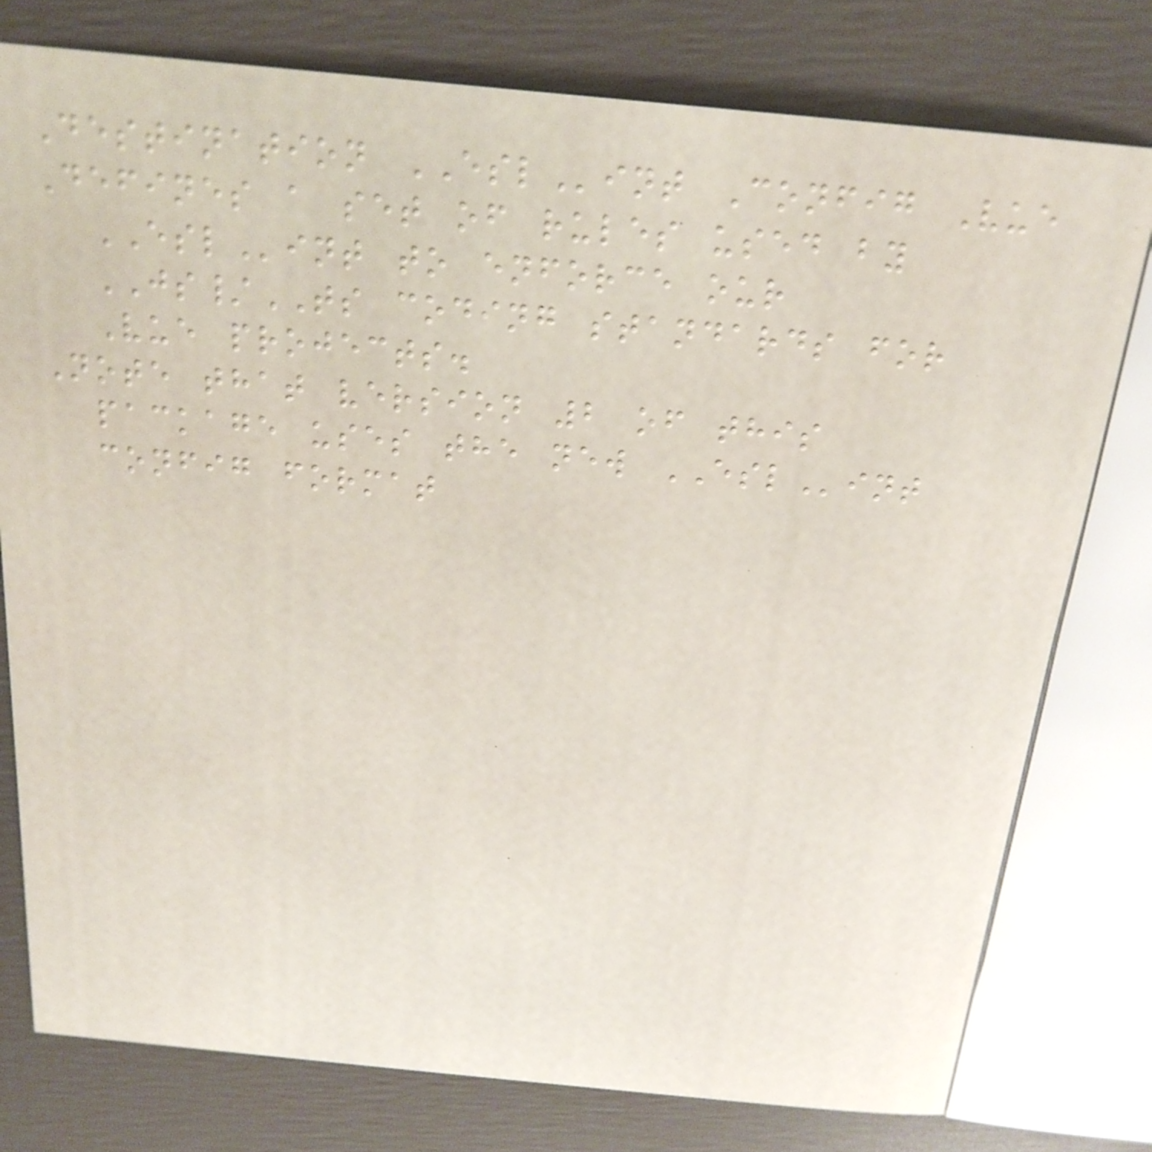Destination ESLint Config Vue
Defines a set of rules used by
ESLint to enforce our
JS/TS coding standards for
Vue projects.
Note that version 2 of this
package uses the new ESLint
config format
